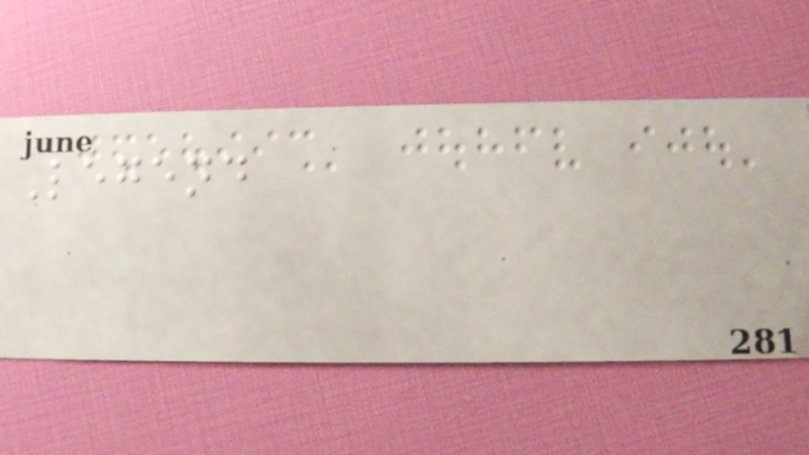Legend
